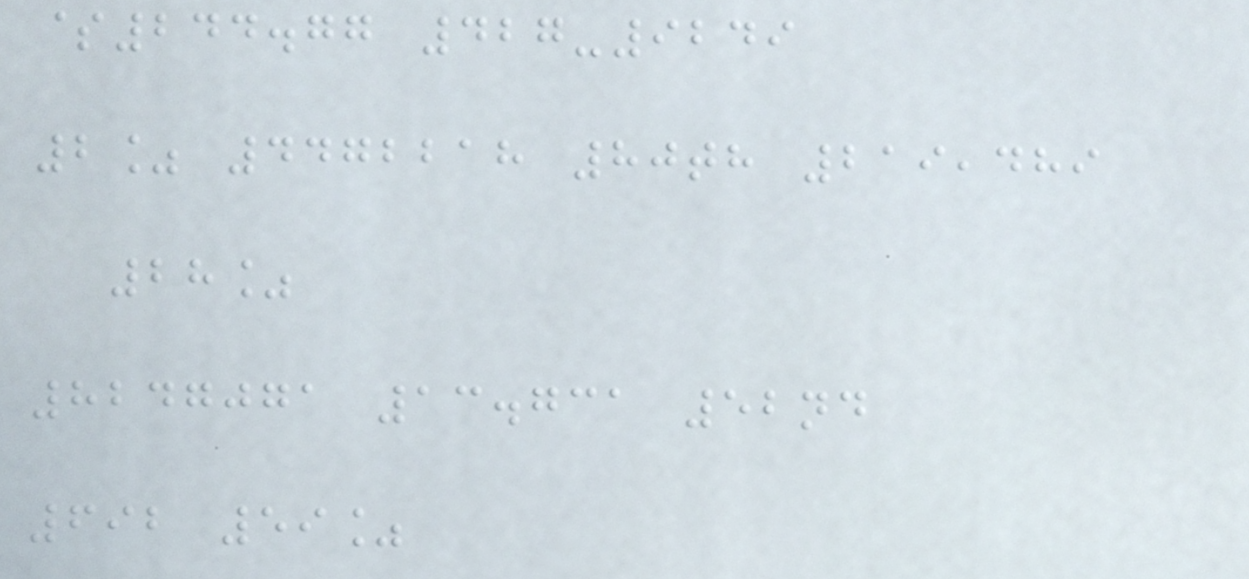$244.77 427-9249
2% 4472218 80th 219,489
28%
8247071 13.731 52nd
692 59%
